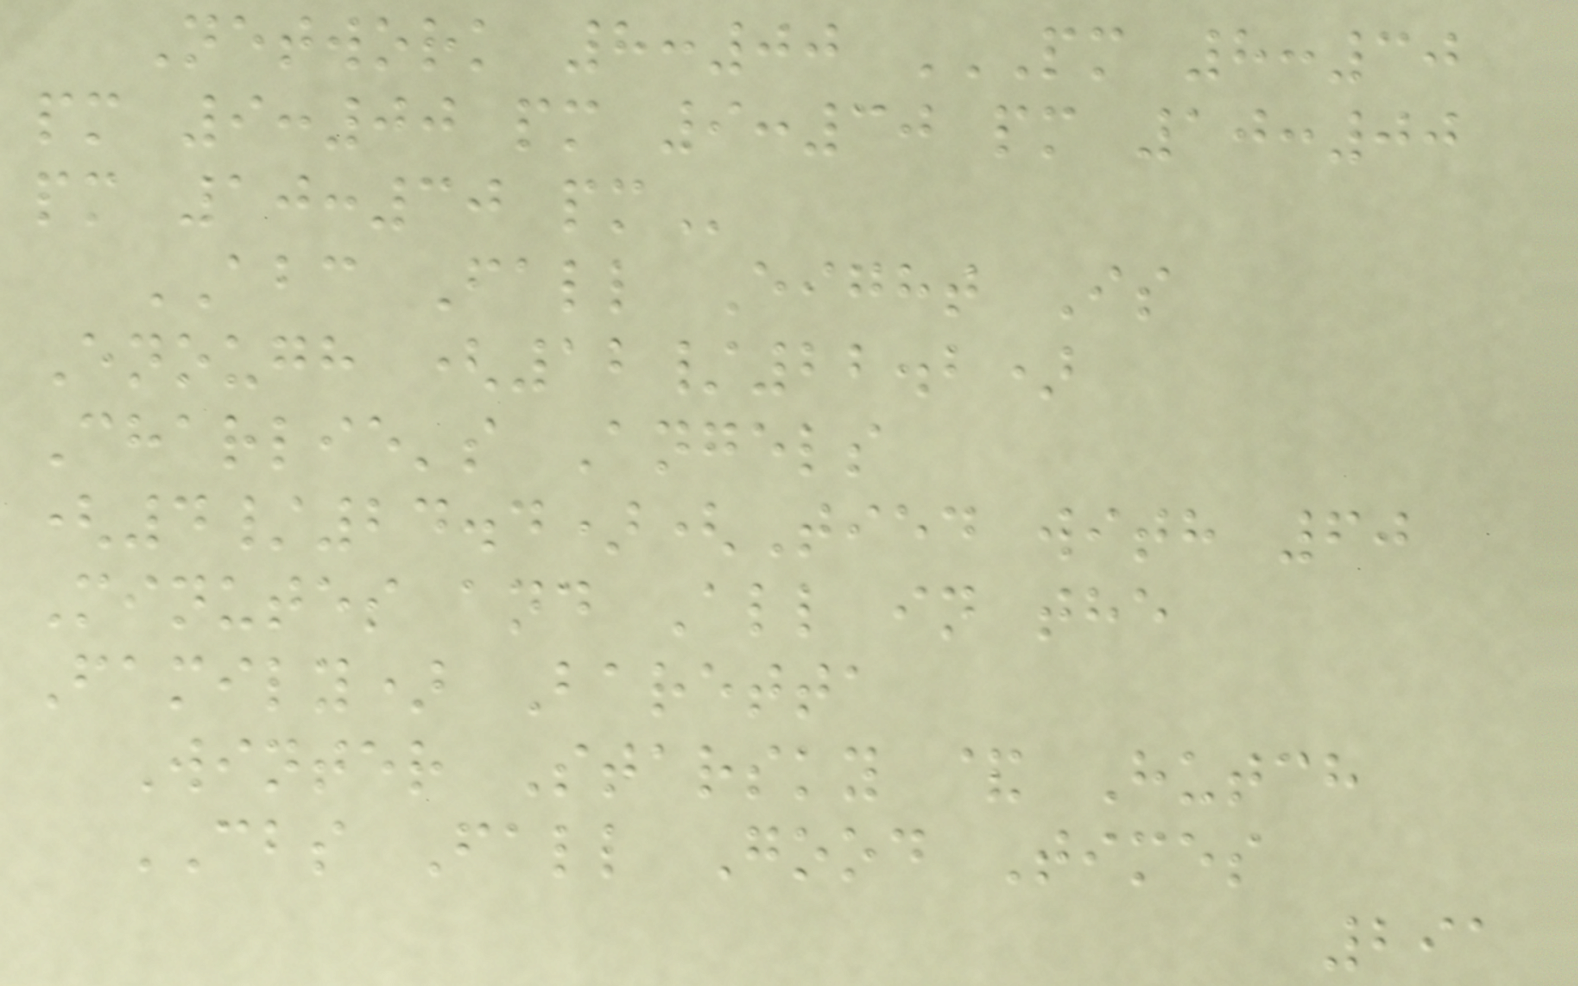Network 8:00 PM 8:30
PM 9:00 PM 9:30 PM 10:00
PM 10:30 PM
ABC Fall Eight Is
Enough (12/22.2)
Charlie's Angels
(4/24.4)(Tied with 60
Minutes and All in the
Family) Baretta
Winter Starsky & Hutch
CBS Fall Good Times
291
